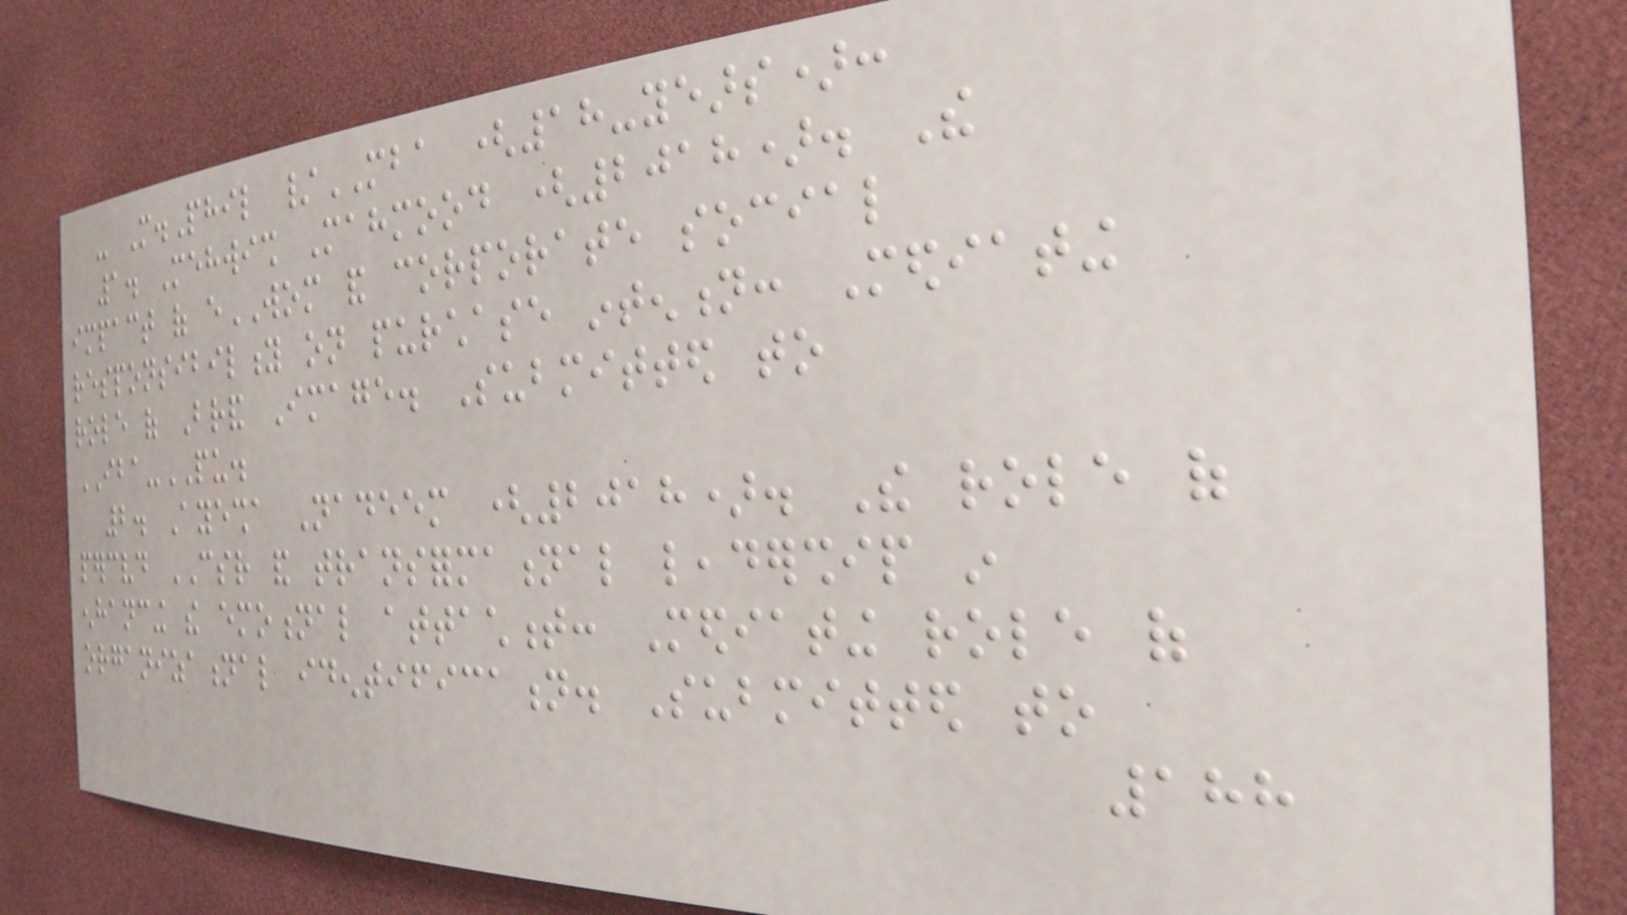- M.Phil /MBA (18-years):
1. Mehwish Mahmood (2018). The
impact of eWOM and corporate social
responsibility on purchase intention: Mediating
role of Brand Image. Submitted to
IBA-PU.
2. Ayesha Nadeem (2018). The role of
perceived CSR and transformational leadership in
enhancing the emotional attachment: Mediating role of
organizational identification. Submitted to
188
